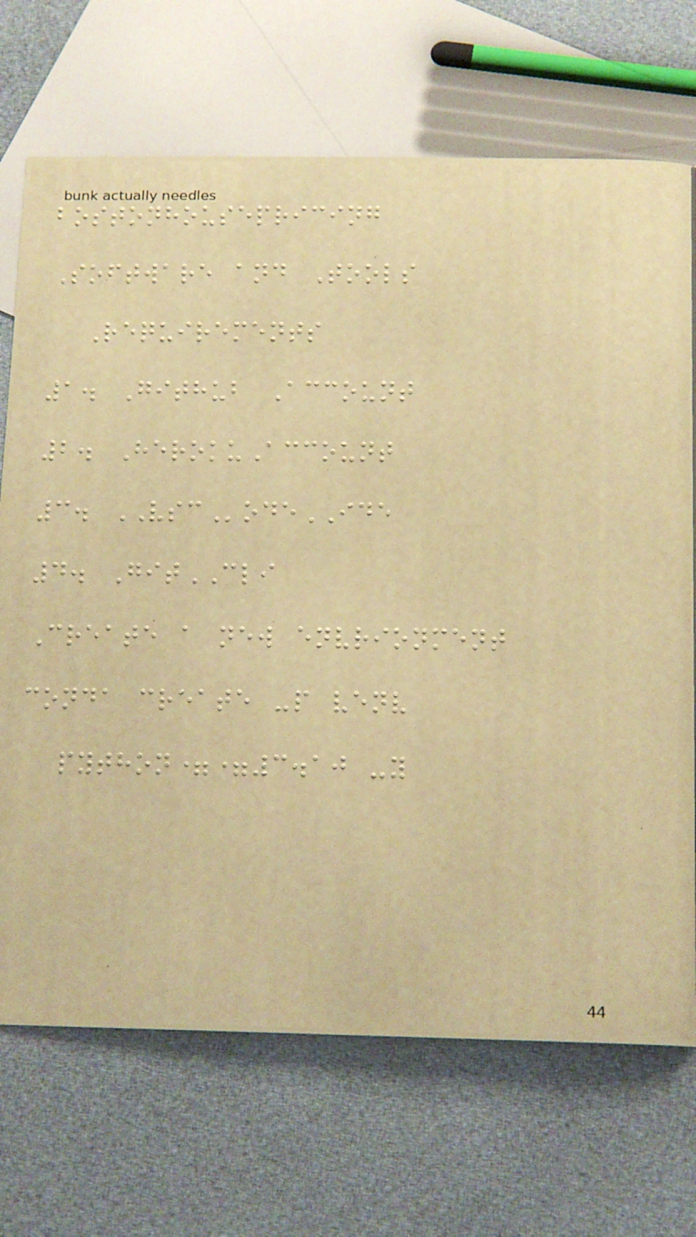bostonhousepricing
Software and Tools
Requirements
1. Github Account
2. HerokuAccount
3. VSCodeIDE
4. GitCLI
Create a new envrionment
conda create -p venv
python==3.10 -y
